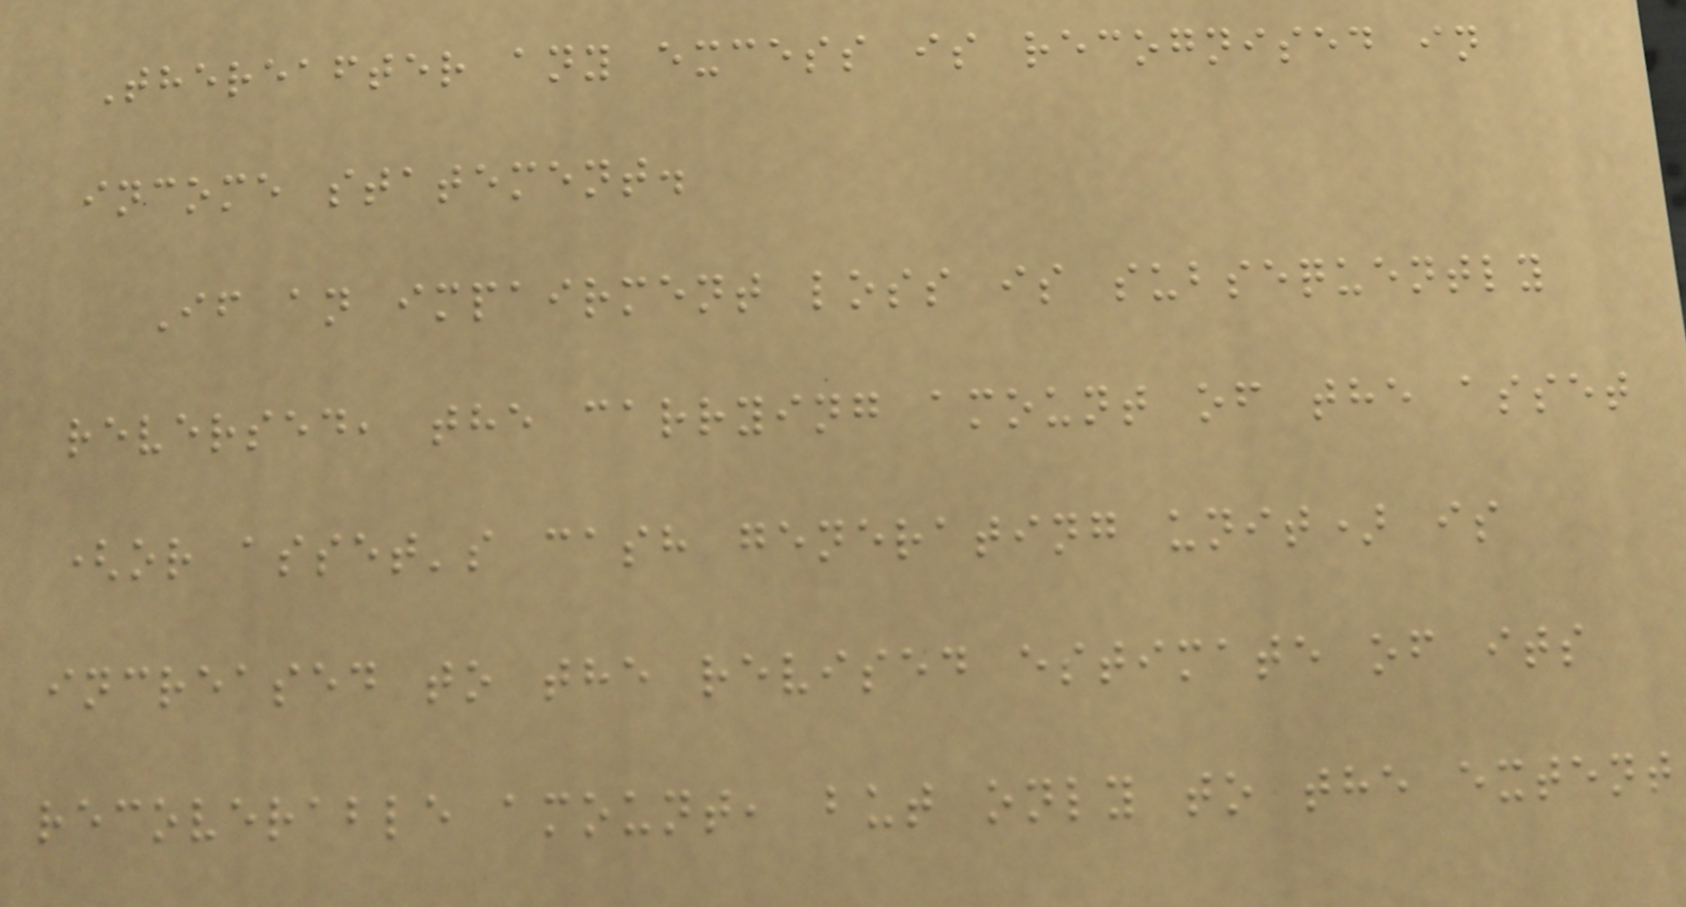Thereafter any excess is recognised in
income statement.
If an impairment loss is subsequently
reversed, the carrying amount of the asset
(or asset's cash generating unit) is
increased to the revised estimate of its
recoverable amount, but only to the extent
